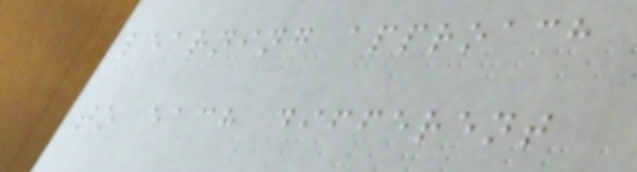learning approach
to each different
